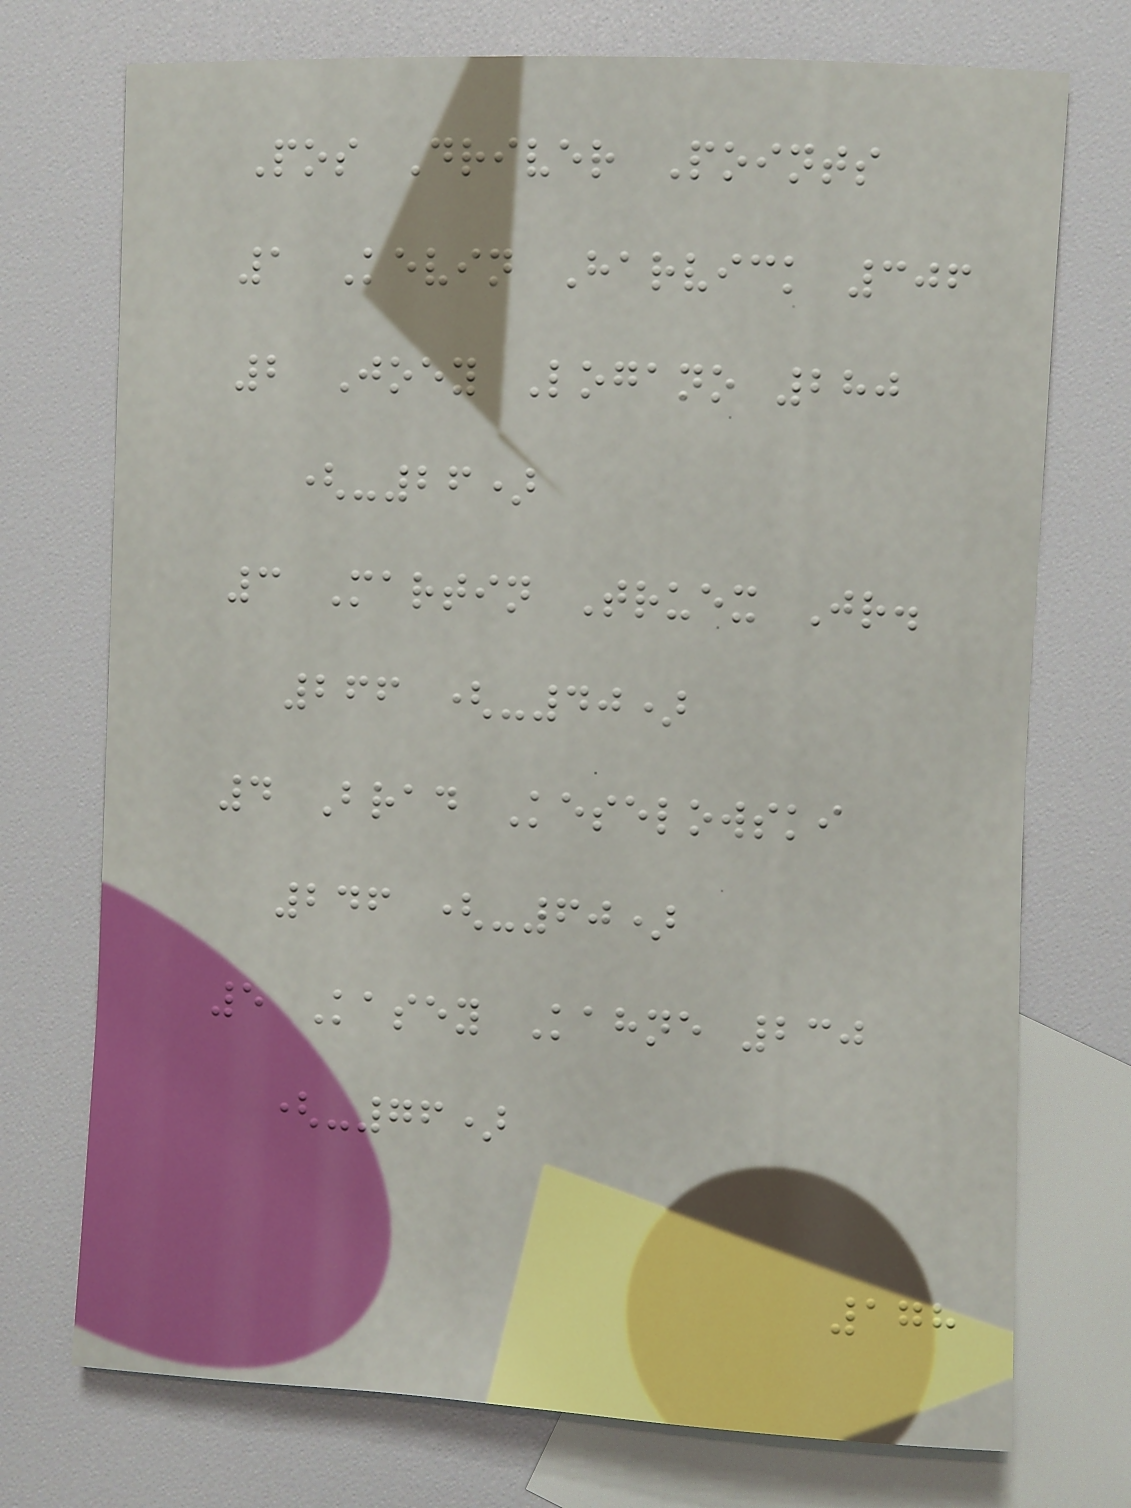Pos Driver Points
1 Kevin Harvick 306
2 Joey Logano 280
(-26)
3 Martin Truex Jr.
266 (-40)
4 Brad Keselowski
246 (-60)
5 Kasey Kahne 230
(-76)
178
